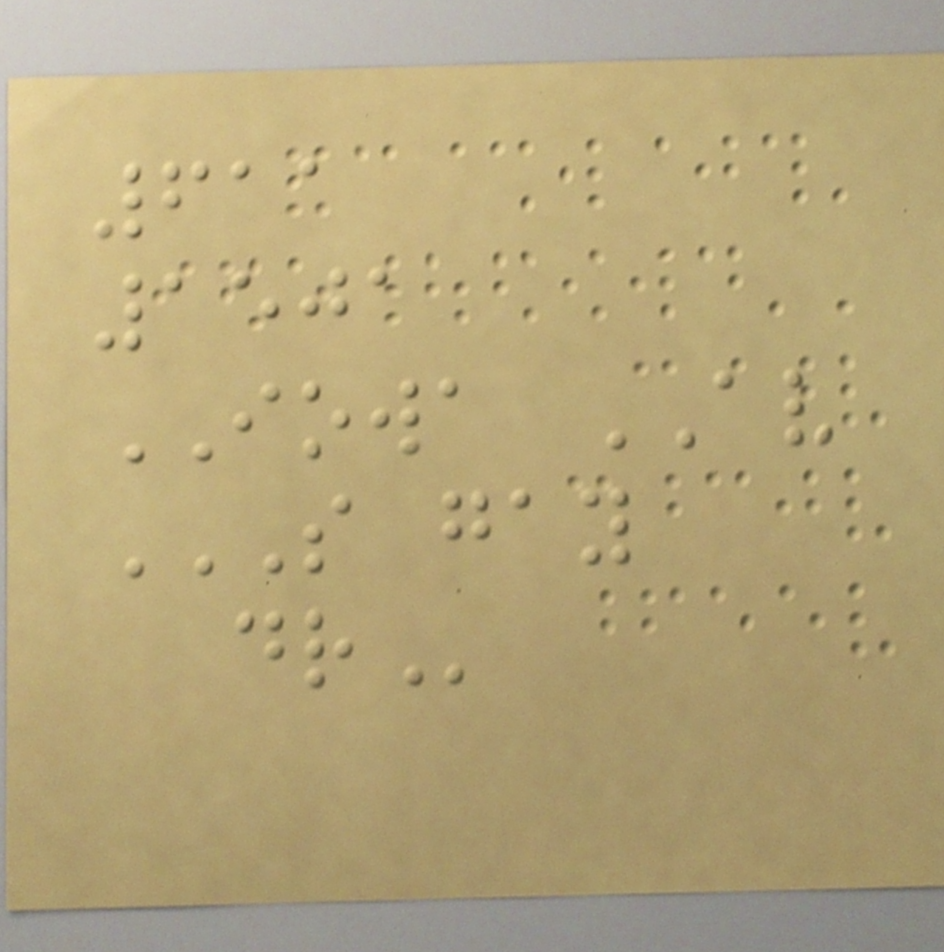611
1501
IOWA AV
S GAY
DR
